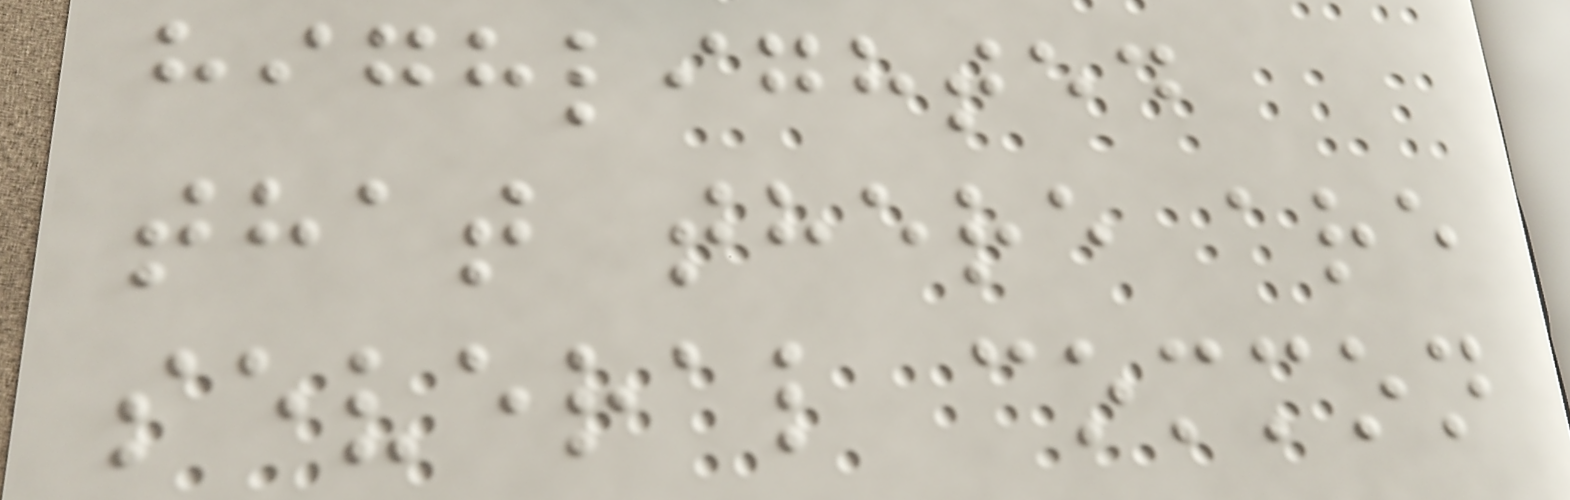highlighted
that there are
several common
